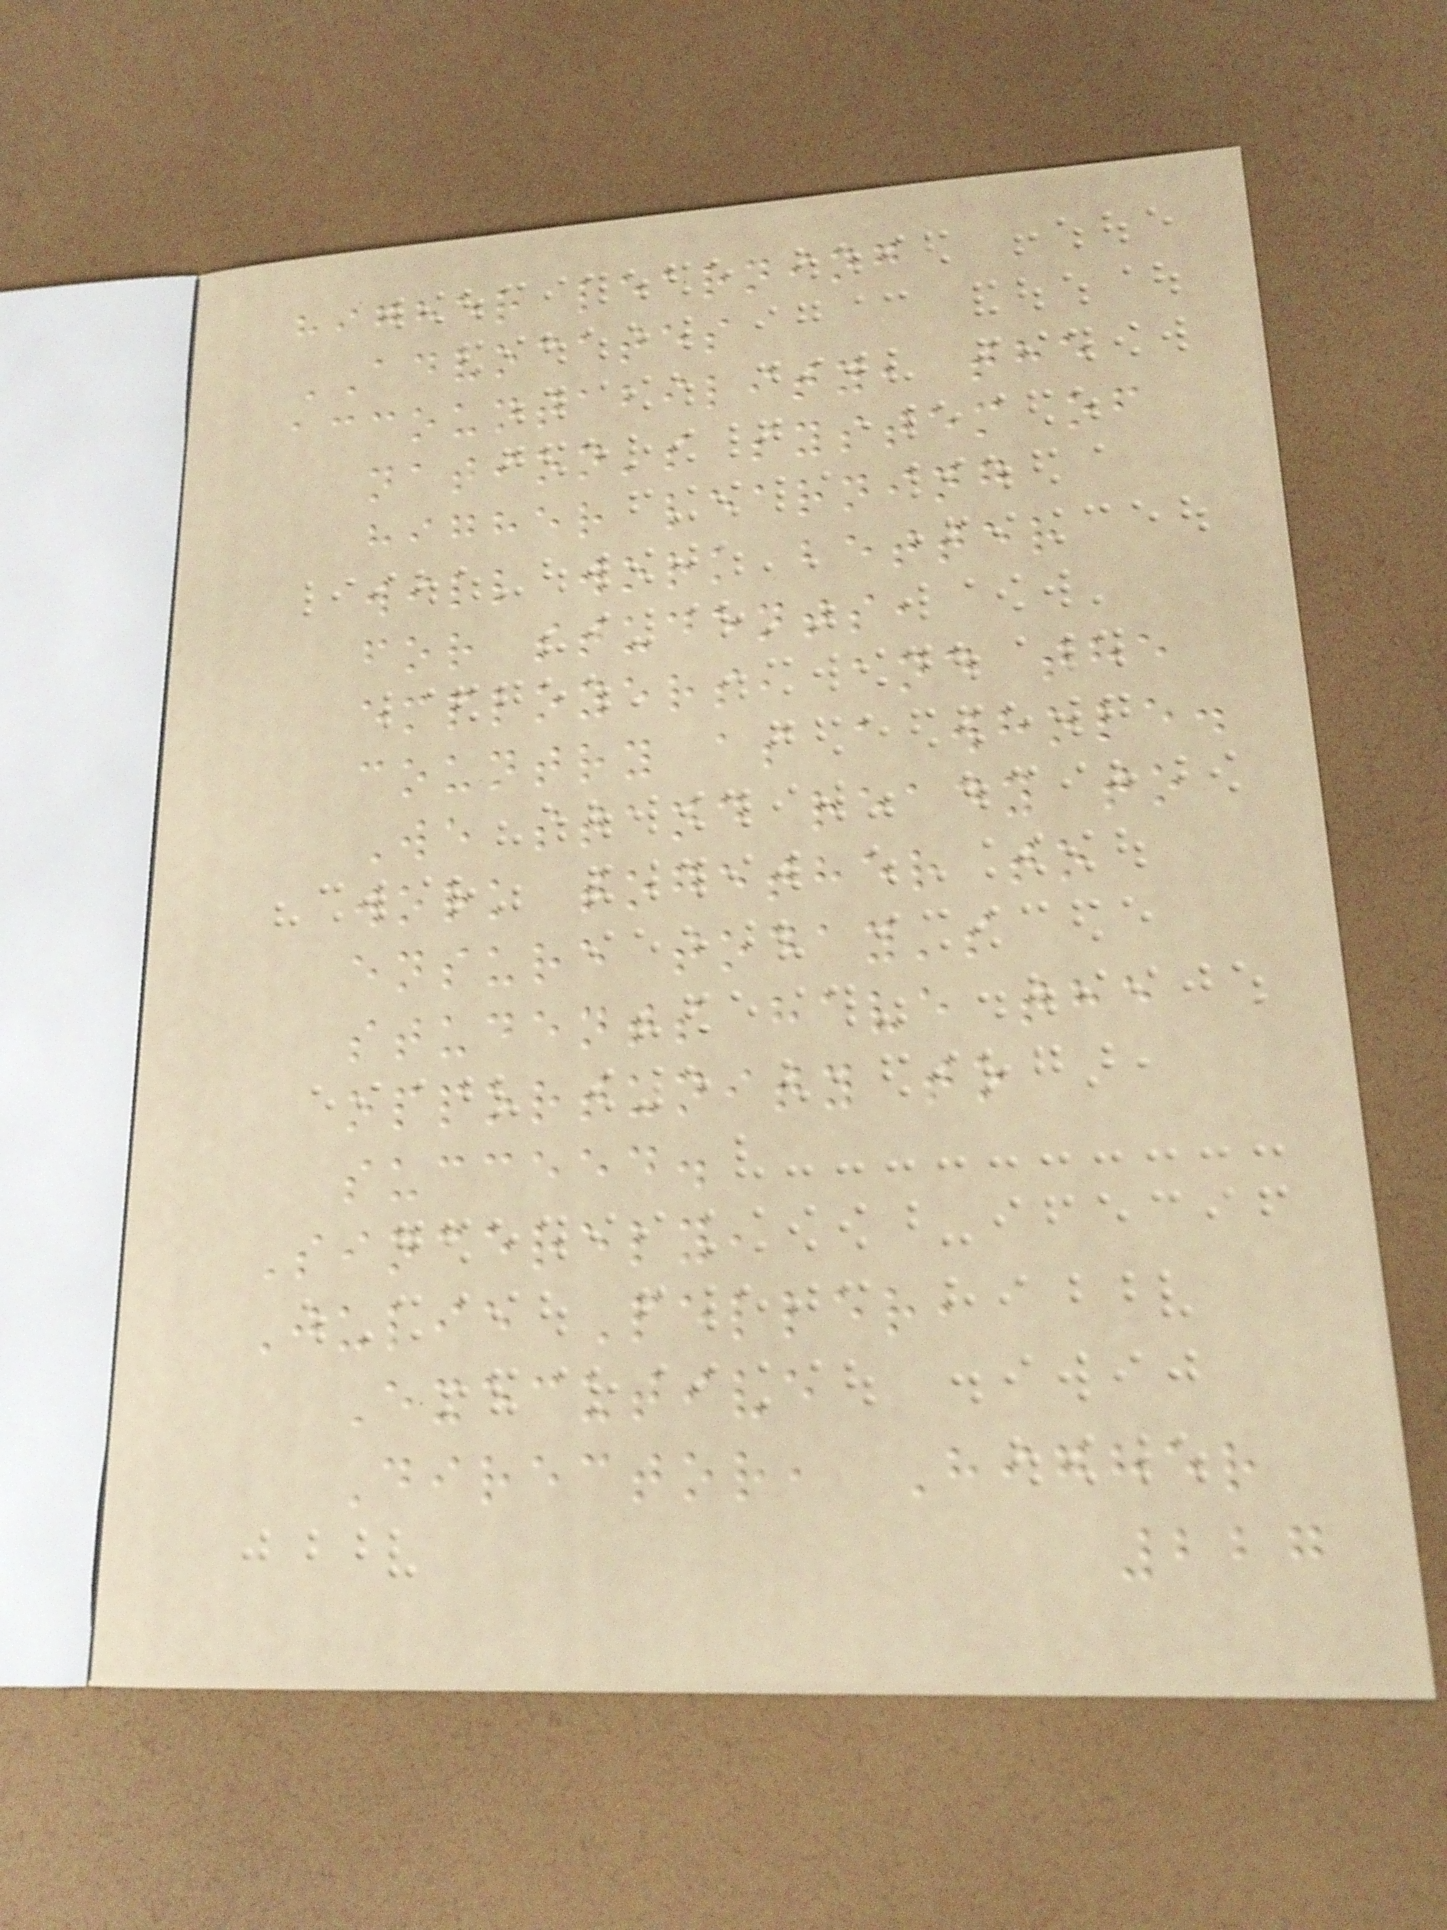higher learning
ADVOCATES
accountability, the
nation's system of
higher learning
will work better
for students,
employers, and the
country as a whole.
We stand ready to
work together to
ensure today's
students have the
opportunity to
succeed.
Sincerely,
Julie Peller,
Executive
Director, Higher
227
